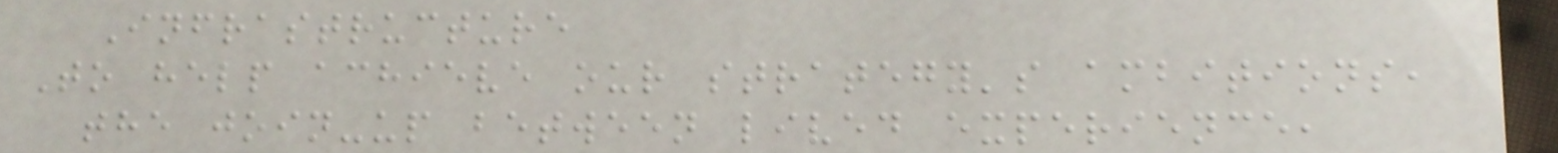Infrastructure
To help achieve our strategy's ambitions,
the join-up between lived experience,
